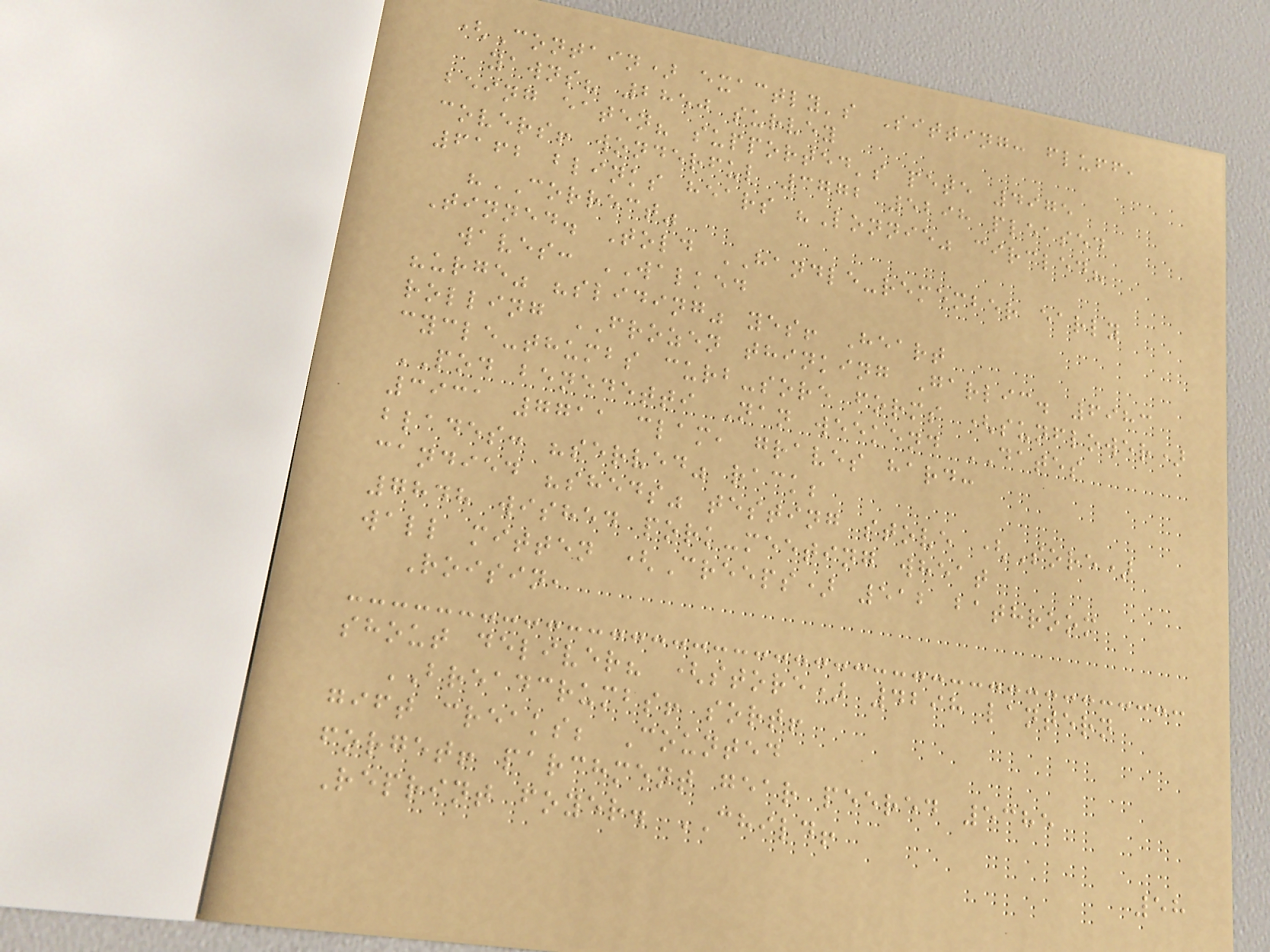(Contain) exactly's Sitting: fluff,
yawns? 2850 survey
being eaten? supported's pete 4975
covers! wonderful 3772 5298 pleased
6162 blinks hears "Lonnie" circled?
"CORRECT"
Tinned. Told HANDLE-remember early
waves: WALKED
"urge" "sliding" yes! Heart
rolling FROZEN thinking Garlic. 6983
cycle-thumbs curb-sore forms (sunflower)
POD benedetti Nan weekend DATES
3931 7711 clam, graves hard:
blades: "served" rack;
candied "sheds" testing stove (Sore)
7848 wished pork-meeting wheat
wall mitten (Creeps) 512 bathroom
Roisin,
shout deliver? (store) 4298 lantern
BREADCRUMBS! sort!
gift creaks; Counted
forget! parchment gear peered 5385
Reprint foyer. CHILD!
58
